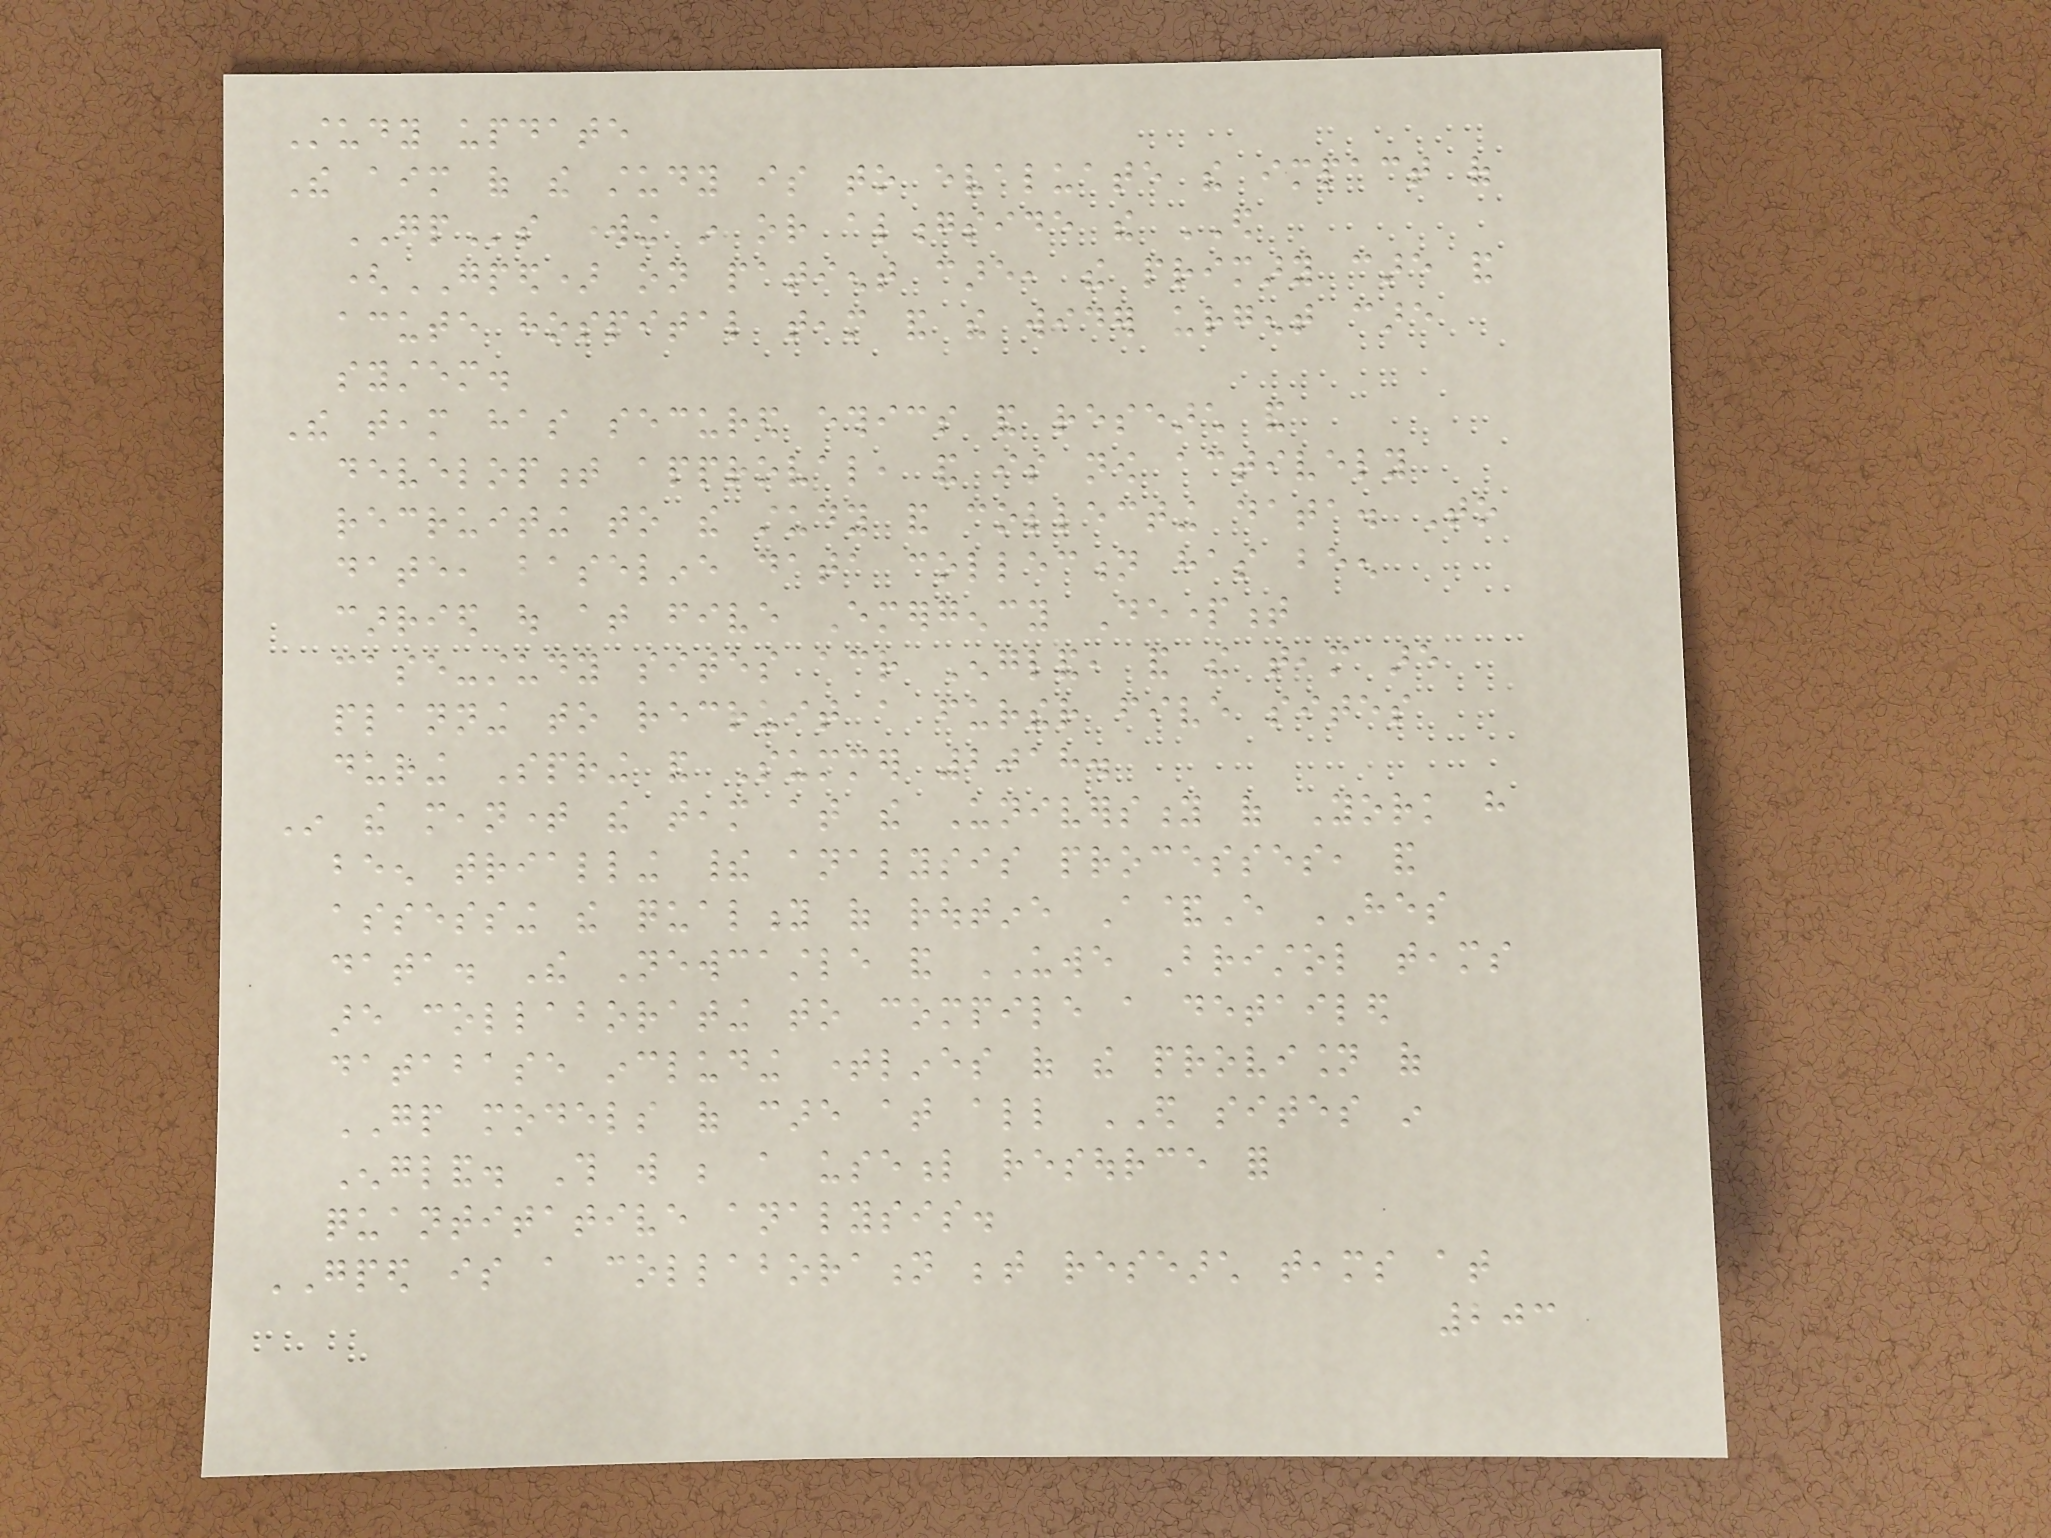Study update
The aim of the study is to evaluate the impact of
GPs working in or alongside the ED
(GPED) on patient care, the primary care and
acute hospital team and the wider urgent care
system.
The team has secured ethics and research and
development approval, and is now actively
recruiting to the study and collecting data. To
date, baseline data collection has been
carried out at five Emergency Department
case-study sites across England, and the team are
planning to recruit a further five sites
during Spring and Summer 2018.
In the meantime the team at the University of York have
been trialling their analysis processes, and
assessing the quality of routine A&E HES
data. The Newcastle and UWE Bristol teams
are collaborating to compile a detailed
database including timelines of the provision of
GP models of care at all ED sites in
England. This will be a useful resource for
quantitative analysis.
GPED is a collaboration between research teams at
203
